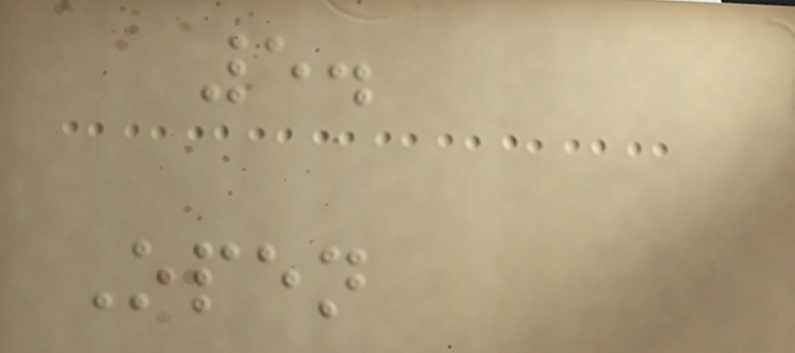5.
Open
